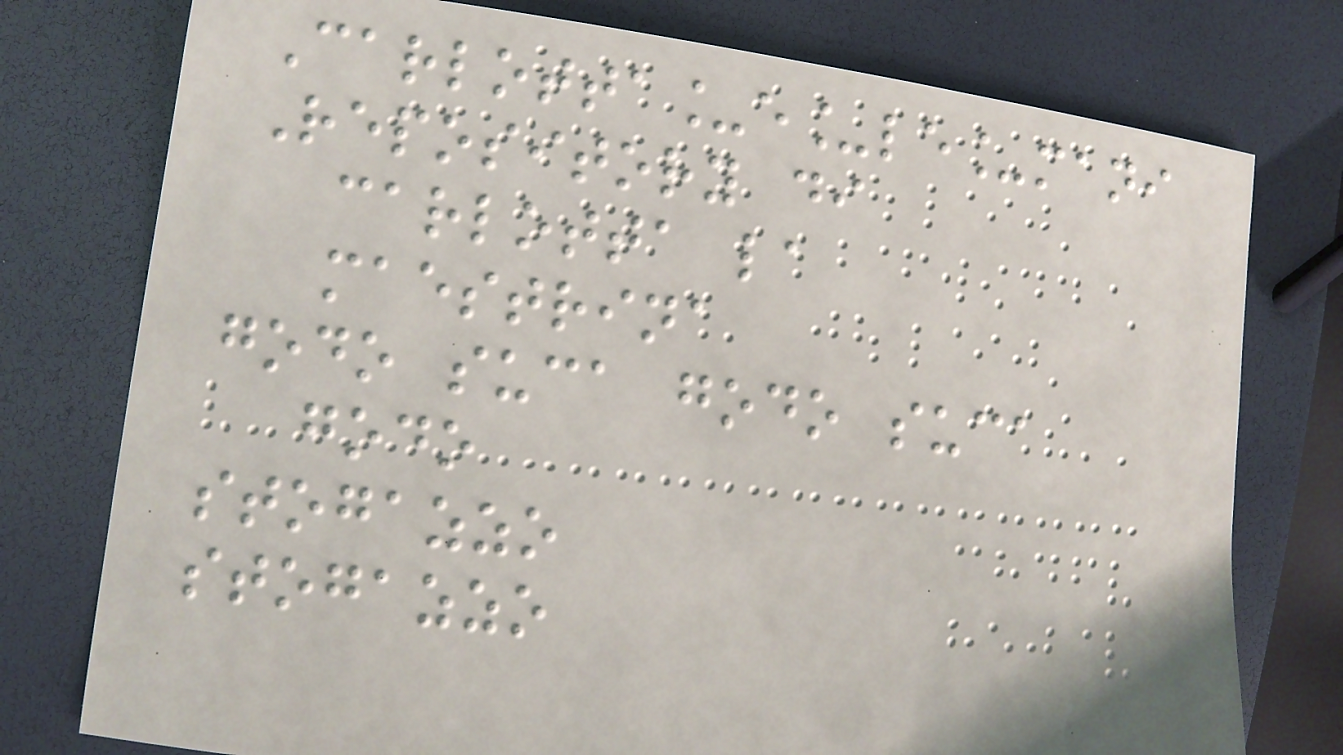Carlotta_e_le_mani
Repository di
carlotta la
maestrina
godo suca godo suca
godo
stogazzo
stogazzo
